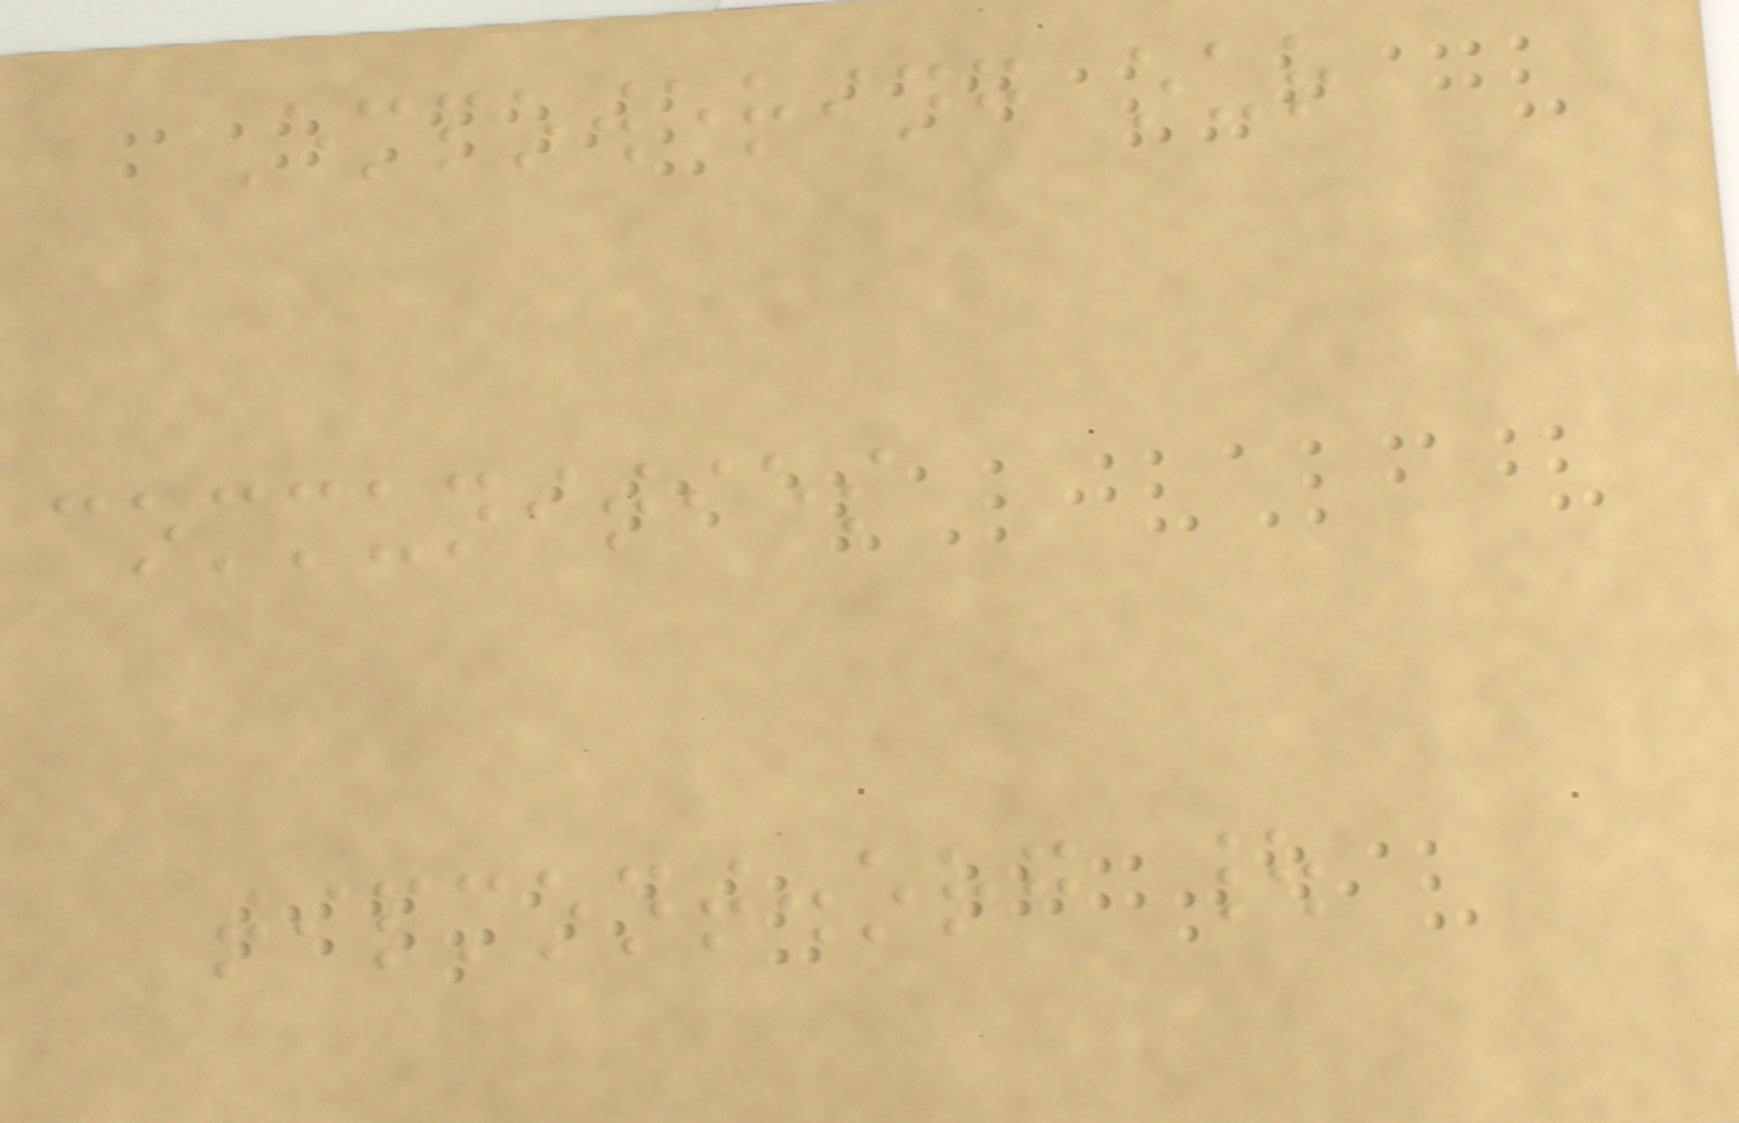Empowering our
communities
tipmont.org |
